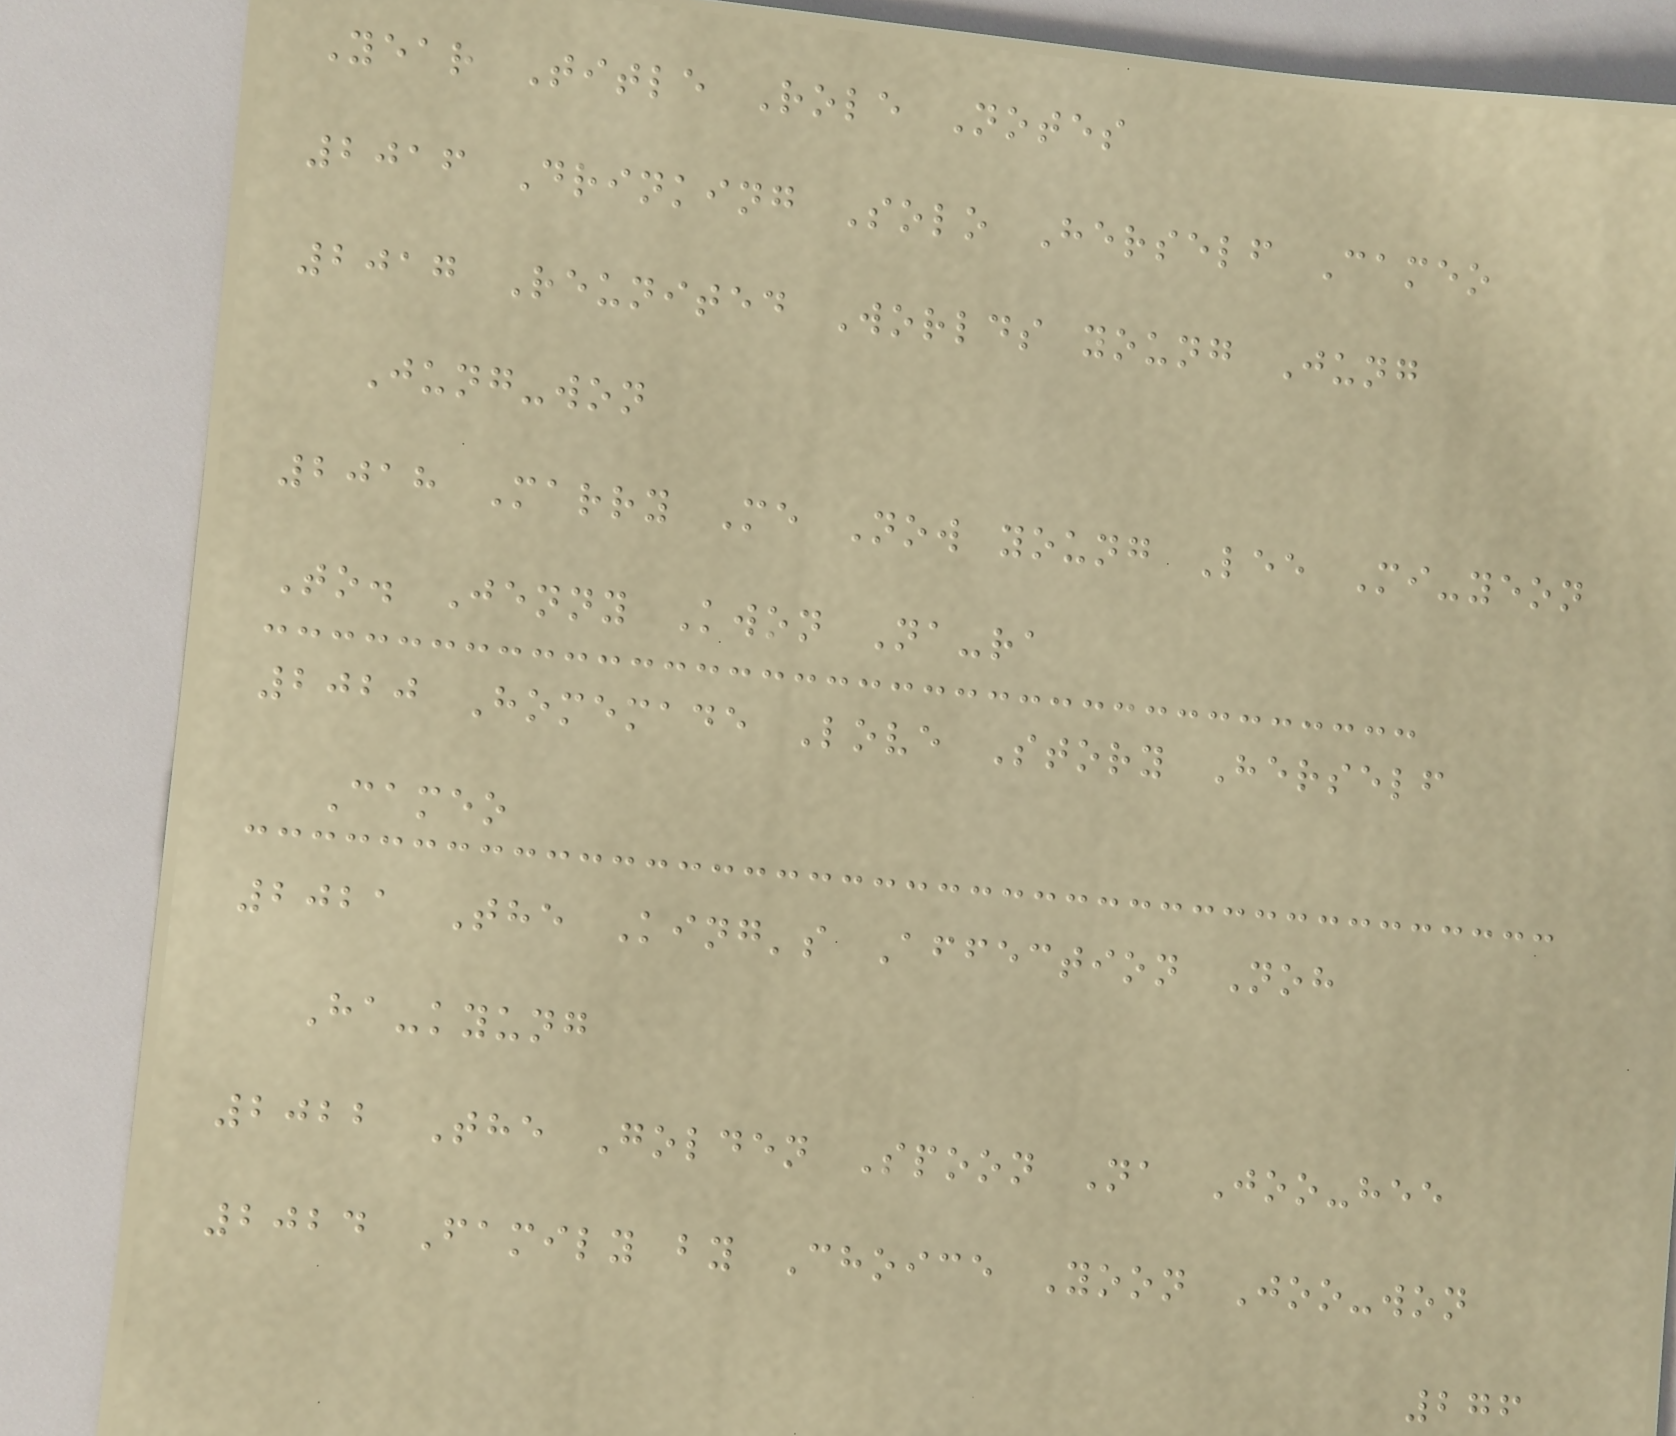Year Title Role Notes
2016 Drinking Solo Herself Cameo
2017 Reunited Worlds young Jung
Jung-won
2018 Marry Me Now young Lee Mi-yeon
To. Jenny Kwon Na-ra
2020 Homemade Love Story Herself
Cameo
2021 The King's Affection Noh
Ha-kyung
2022 The Golden Spoon Na Joo-hee
2024 Family by Choice Yoon Joo-won
276
